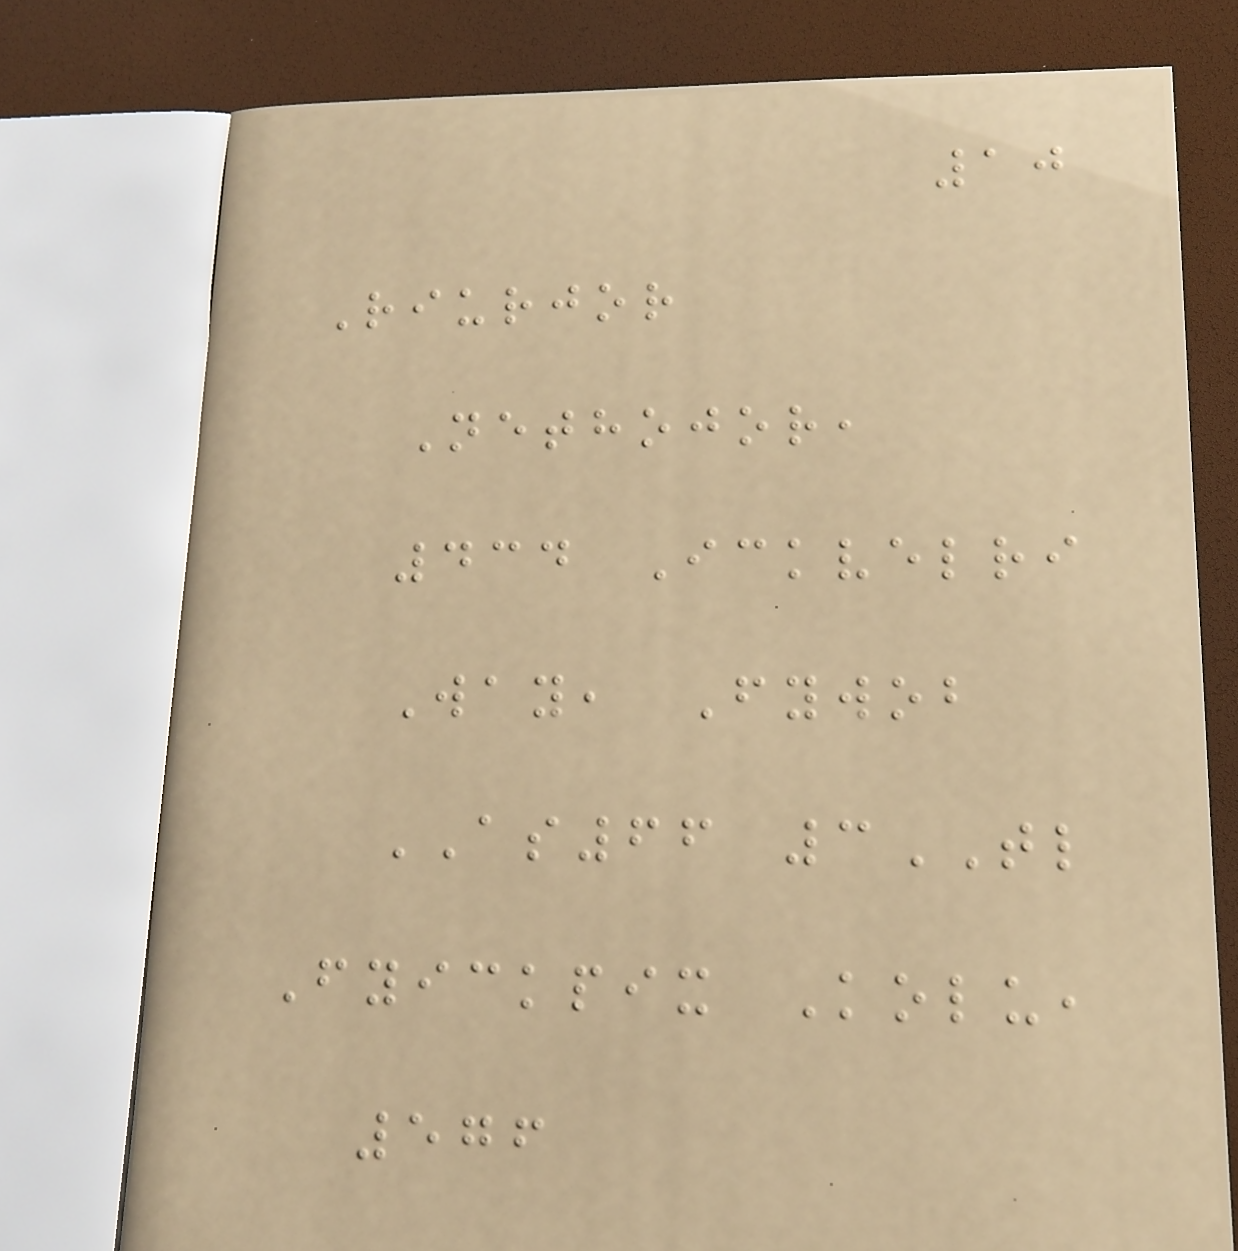10
Riurjor
Nethojor,
434 Ickvelri
Way, Fywob
AS66 3TL
Fyickpix Kolu,
576
